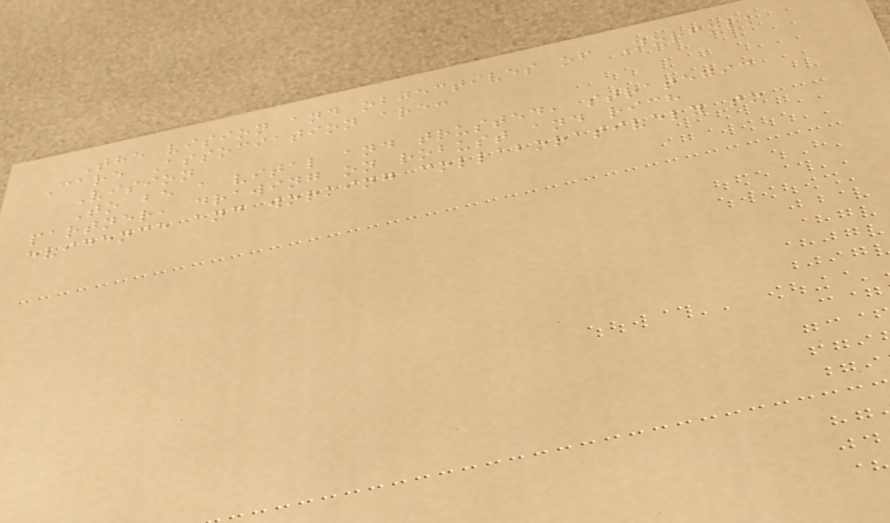The vision and objectives of Norfolk
Care Association are:
Vision
To be a vital and trusted, strategic
partner, drawing on robust and rich
evidence and working collaboratively to
